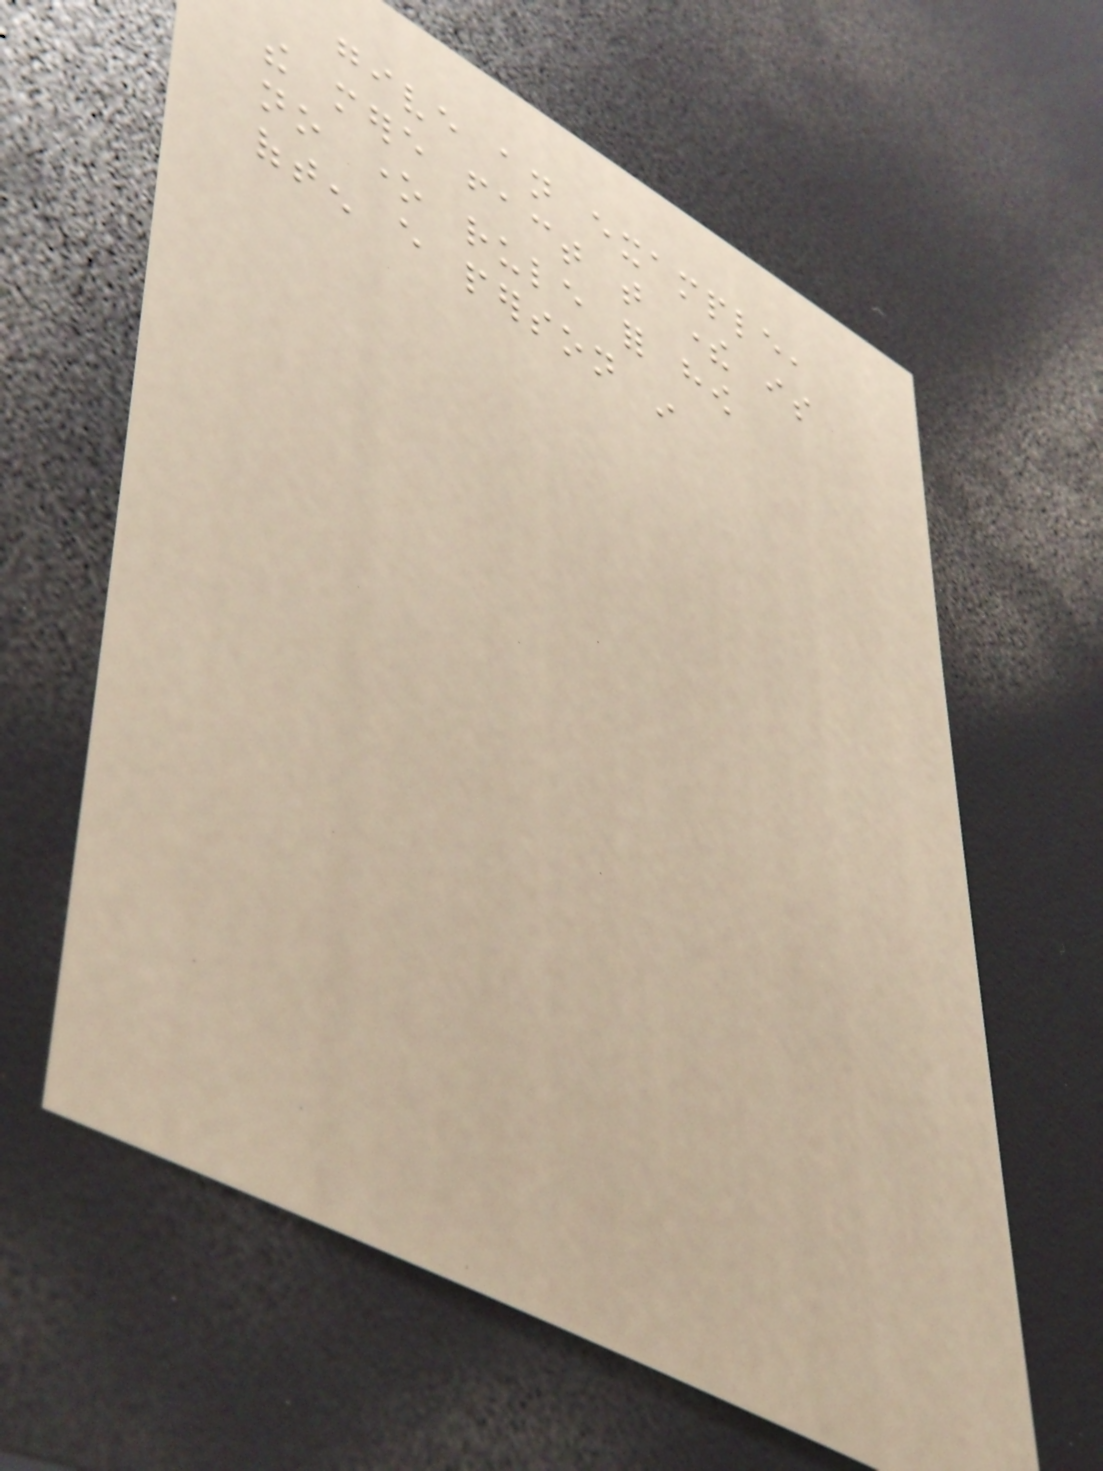give an example,
the mere fact that there is
no one rule for how
often every person in
